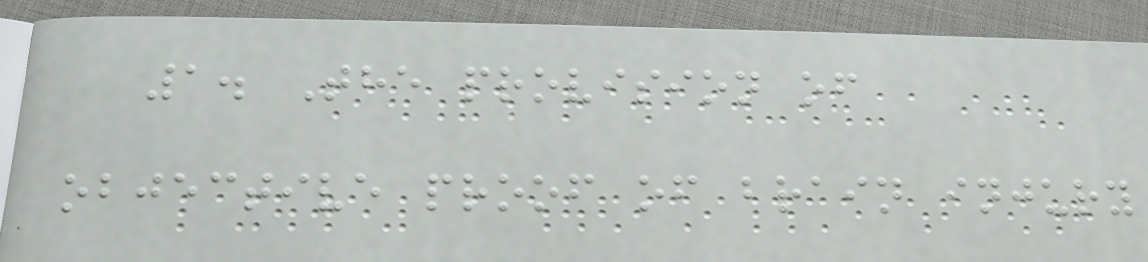1. The provision of
objective proof of brain injury
